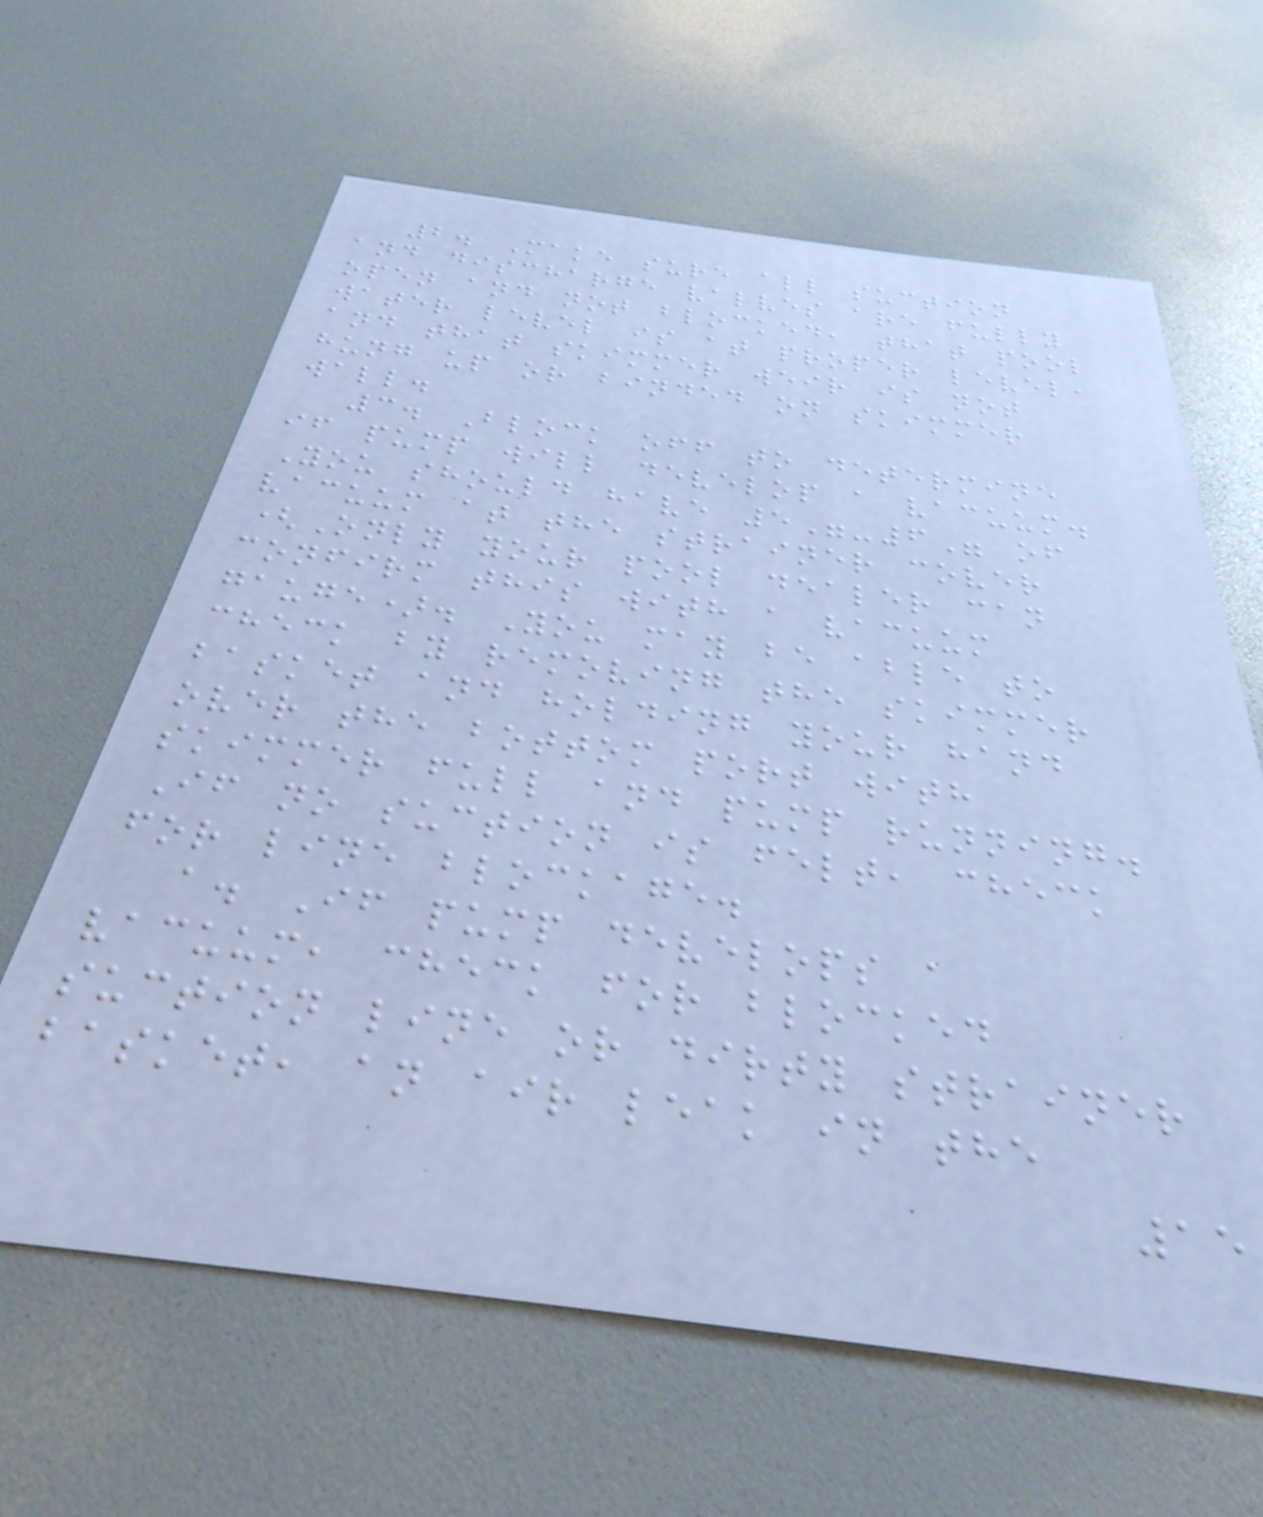2. Make sure all suction
and discharge valves are fully
open and not blocked, that pool
water level is at proper level,
and that skimmer weir is not
hung up or binded on skimmer
wall.
3. Block off to determine
if pump will develop a vacuum.
You should have 5"-6" of
vacuum at the strainer cover
(Only your pool dealer can
confirm this with a vacuum
gauge). You may be able to
check by removing the skimmer
basket and holding your hand
over the bottom port with
skimmer full and pump running.
If no suction is felt, check
for line blockage.
a. If pump develops a
vacuum, check for blocked
suction line or dirty strainer
basket, an air leak in the
15
